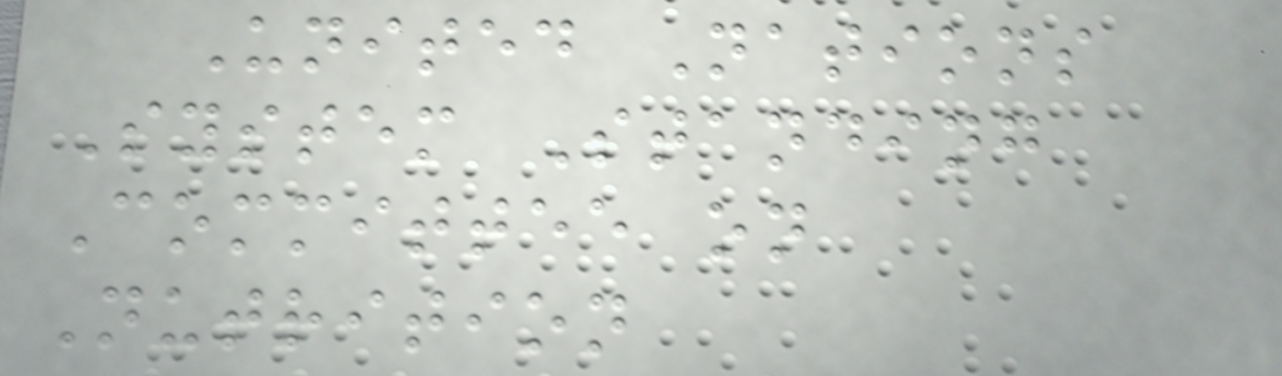United Nations
System Standing
Committee on
Nutrition
